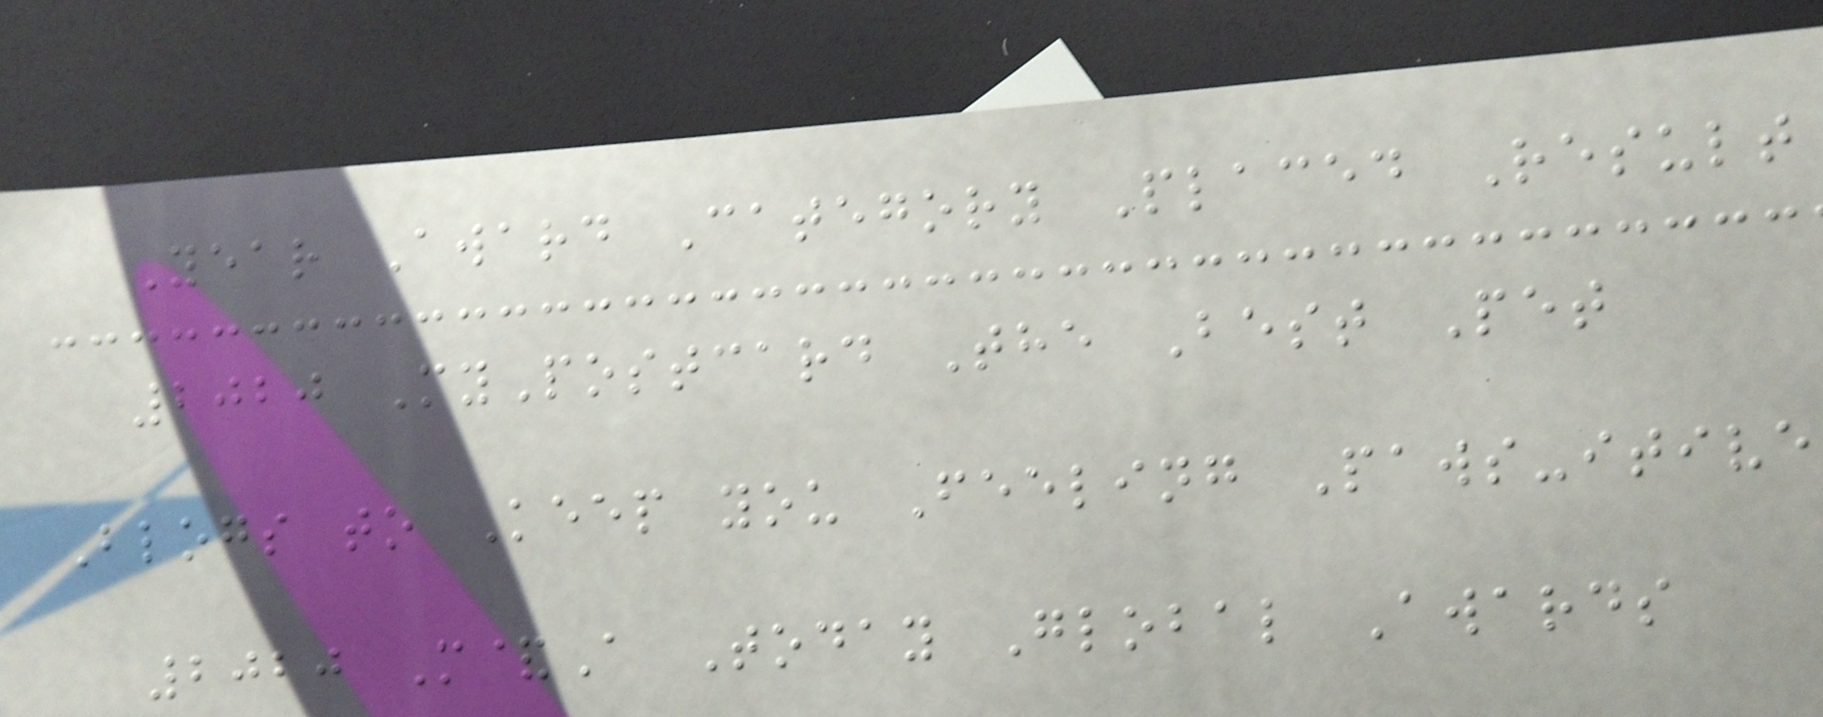Year Award Category Placed Result
2020 MyPostcard The Best Pet
Blogs to Keep you Feeling Paws-itive
2020 M&A Today Global Awards
